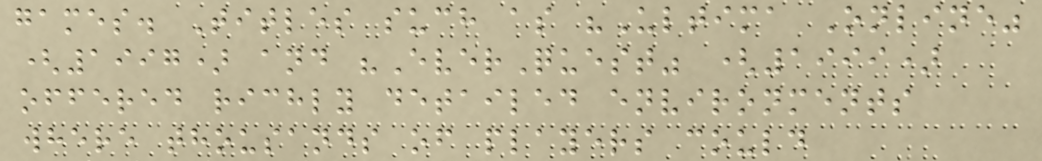games. Titles such as "Ultima Online"
(1997) and "EverQuest" (1999)
offered richly detailed environments
where thousands of players could
